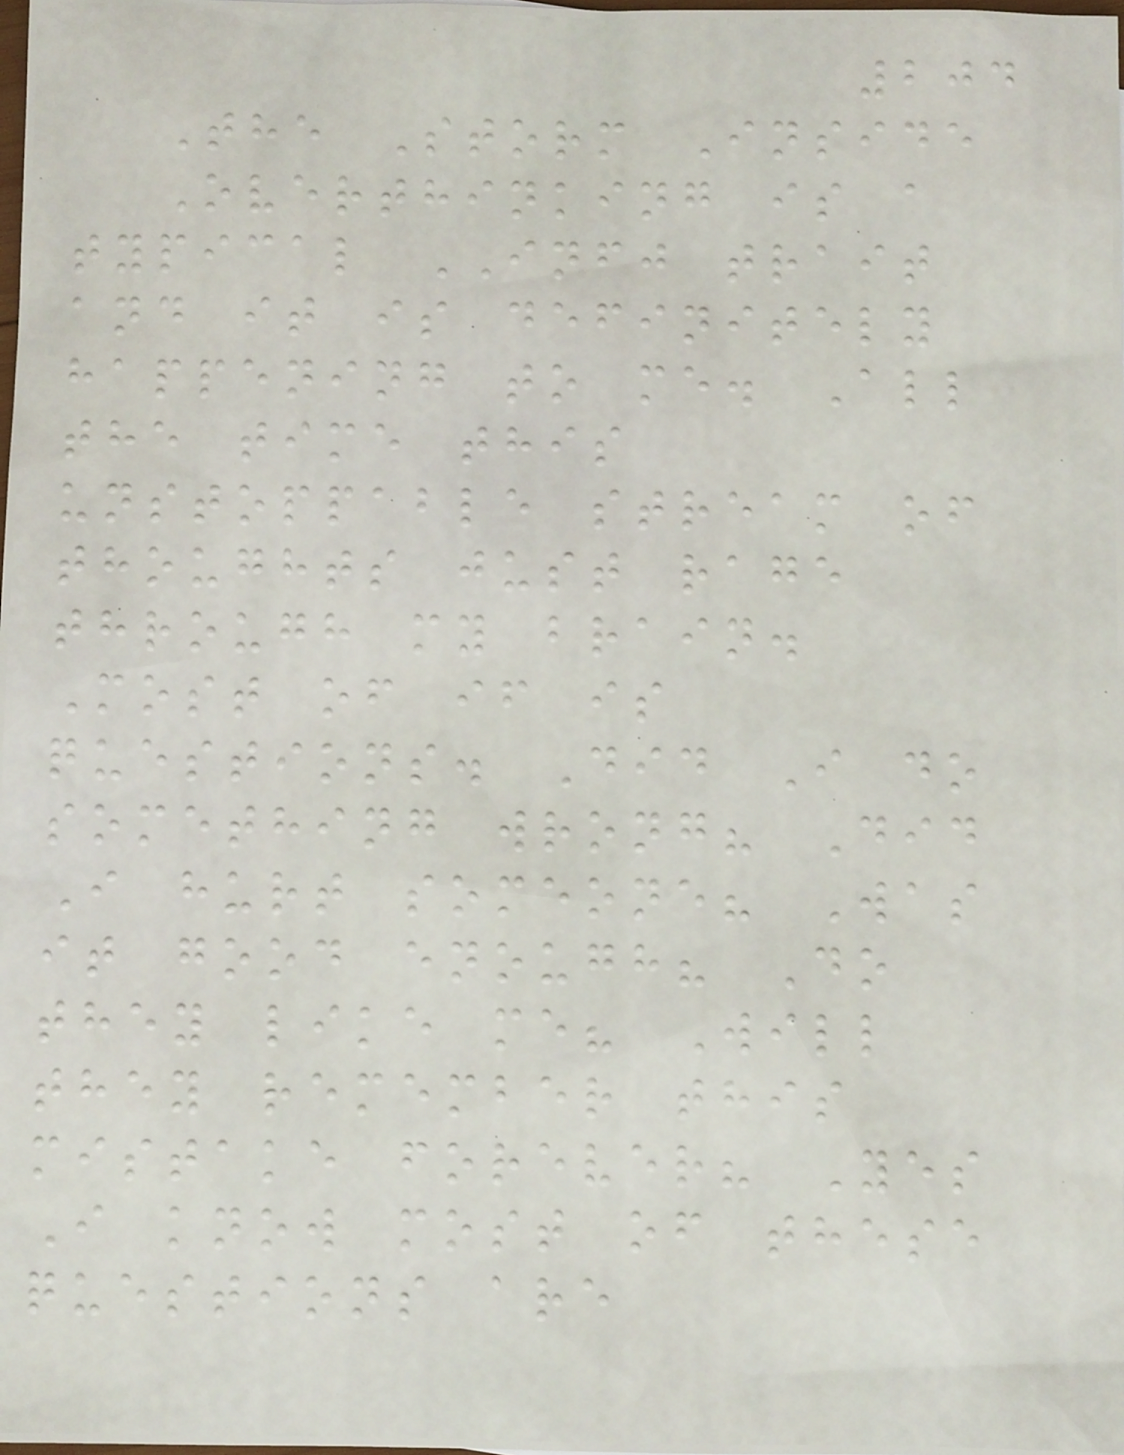204
The Storm Inside
Overthinking is a
typical INFJ trait
and it is definitely
happening to me. All
the time this
unstoppable stream of
thoughts just rage
through my brain.
Most of if is
questions. Did I do
something wrong? Did
I hurt someone? Was
it good enough? Do
they like me? Will
they remember this
mistake forever? Yes
I know most of these
questions are
